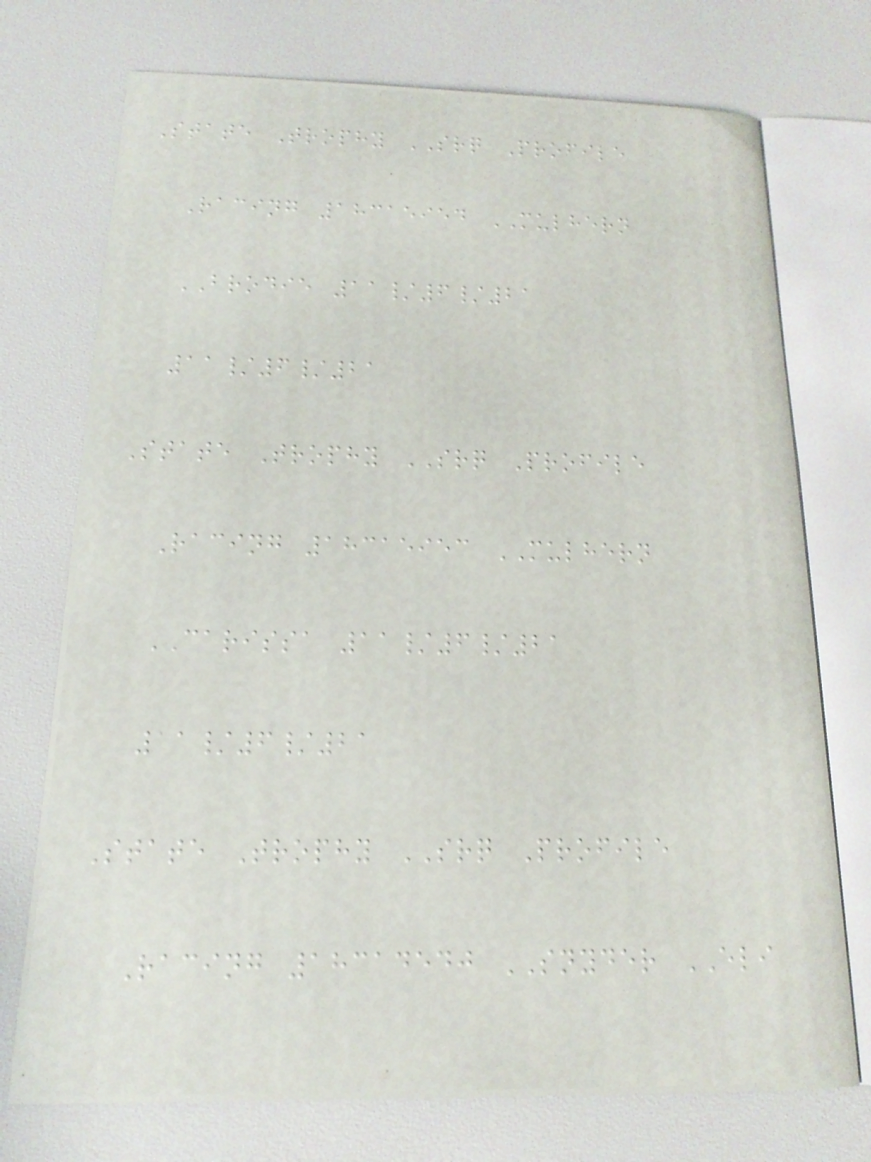State Trophy SRQ Profile
Racing 18315954 MULHERN
BRODIE 11/6/21
11/6/21
State Trophy SRQ Profile
Racing 18315953 MULHERN
CARISSA 11/6/21
11/6/21
State Trophy SRQ Profile
Racing 18314540 SNYDER ELI
